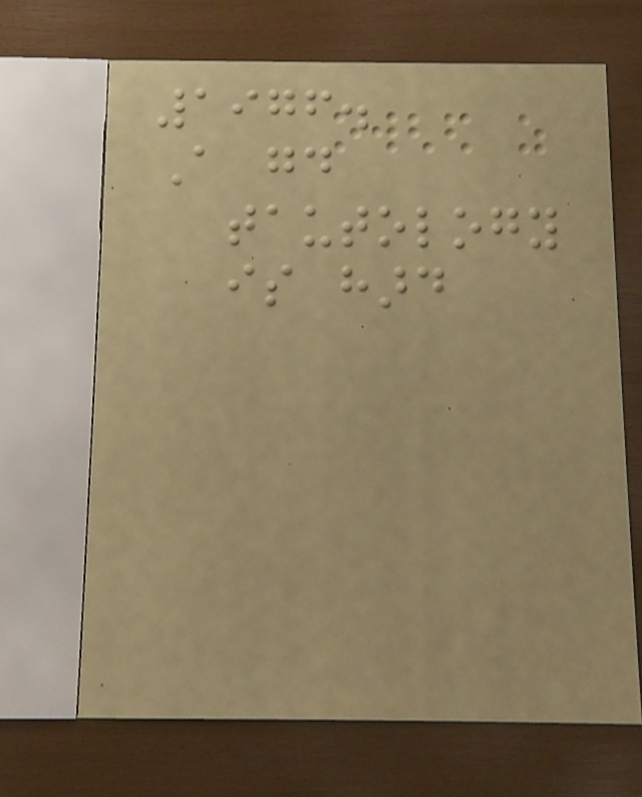1976.
A good
tautology
is hard
